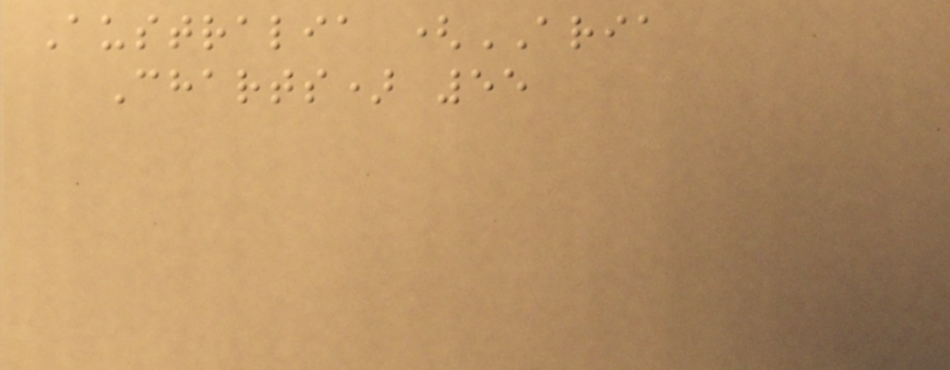Australia (ARIA
Charts) 55
